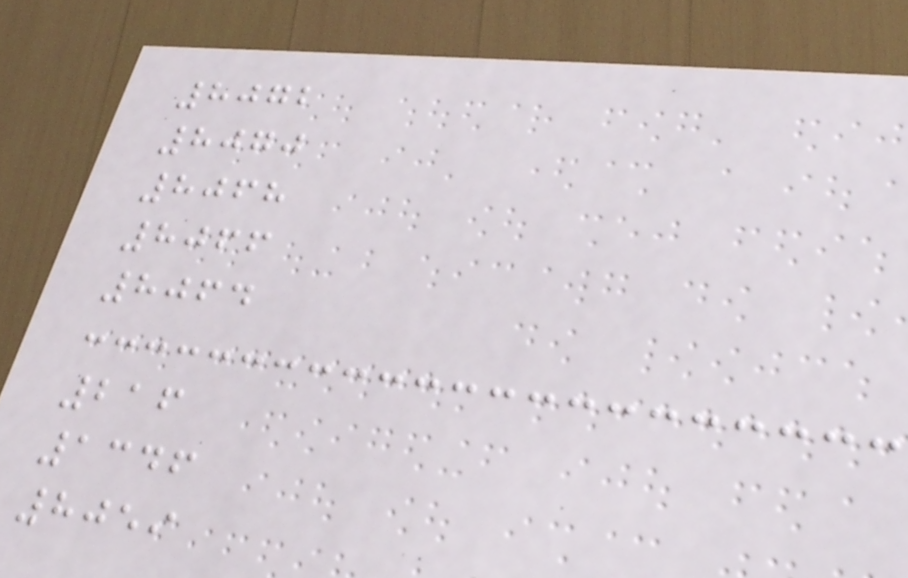8072
8070
8068
8066
8064
216
1346
8059
